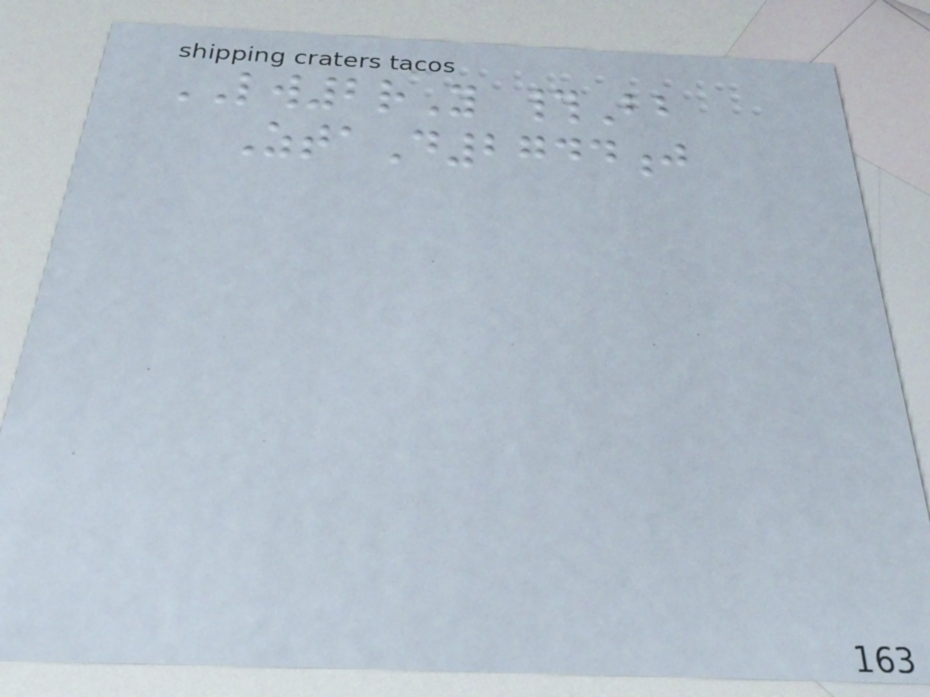LW2rY #Bb
ZtaD2744j
